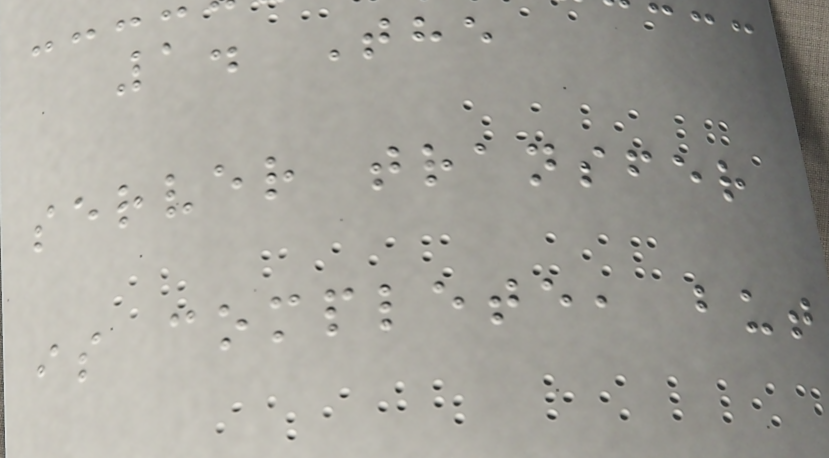1. The
server transfer
is complete, but
